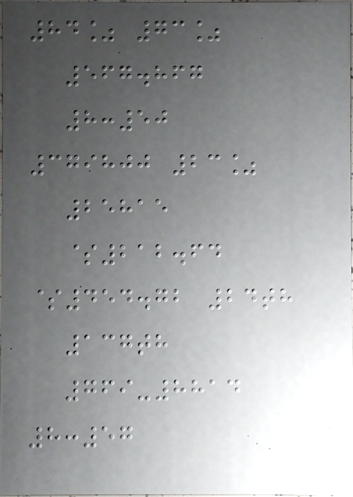84% 73%
567.867
8:50
379800 23%
25815
$212.64
$454.72 24th
137th
769-8814
8:57
